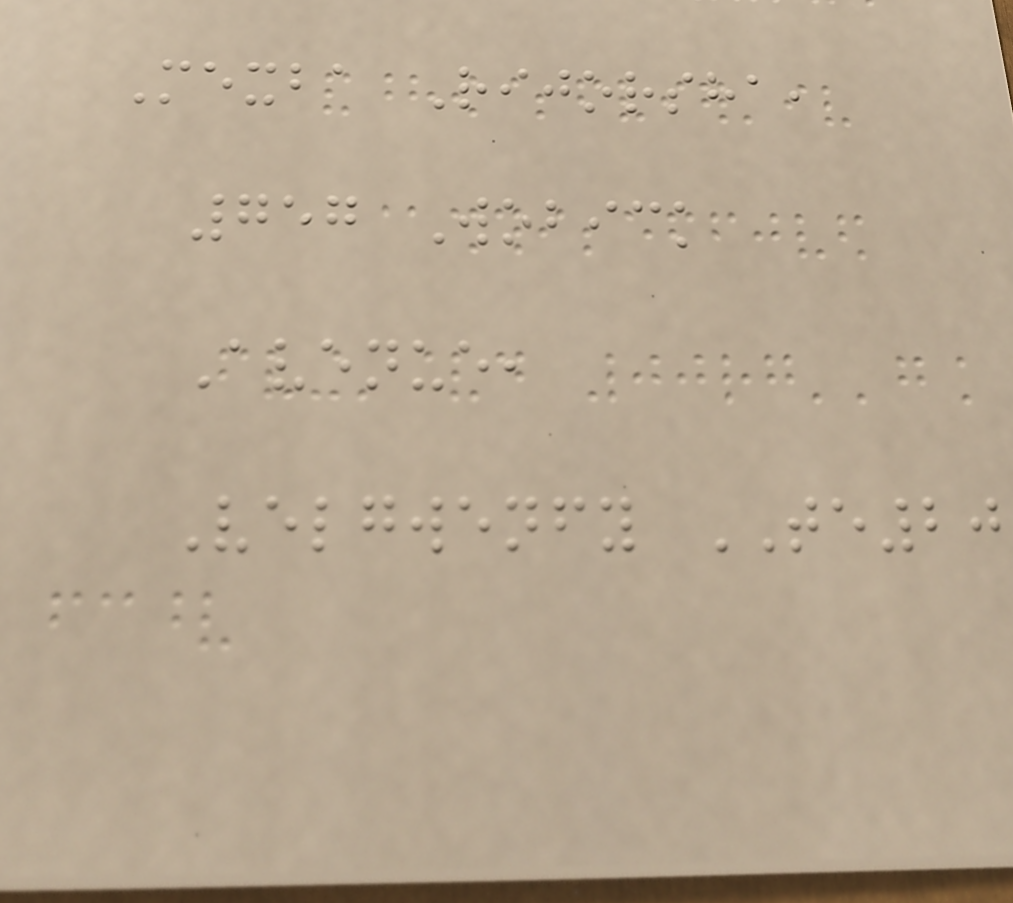Mexba Rijorsha,
757 Wobick
Avenue,
Velgwenfy TE20
